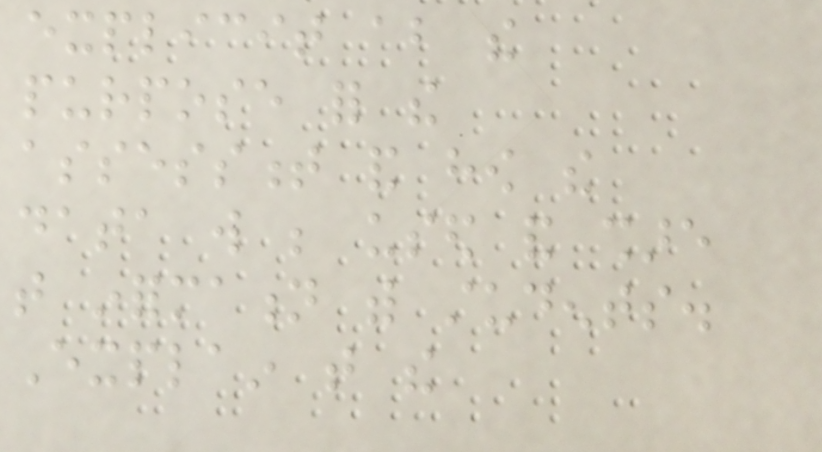explicit about the
purpose for the
assessment and how the
data will be used and share
that information with students.
Explain that the
